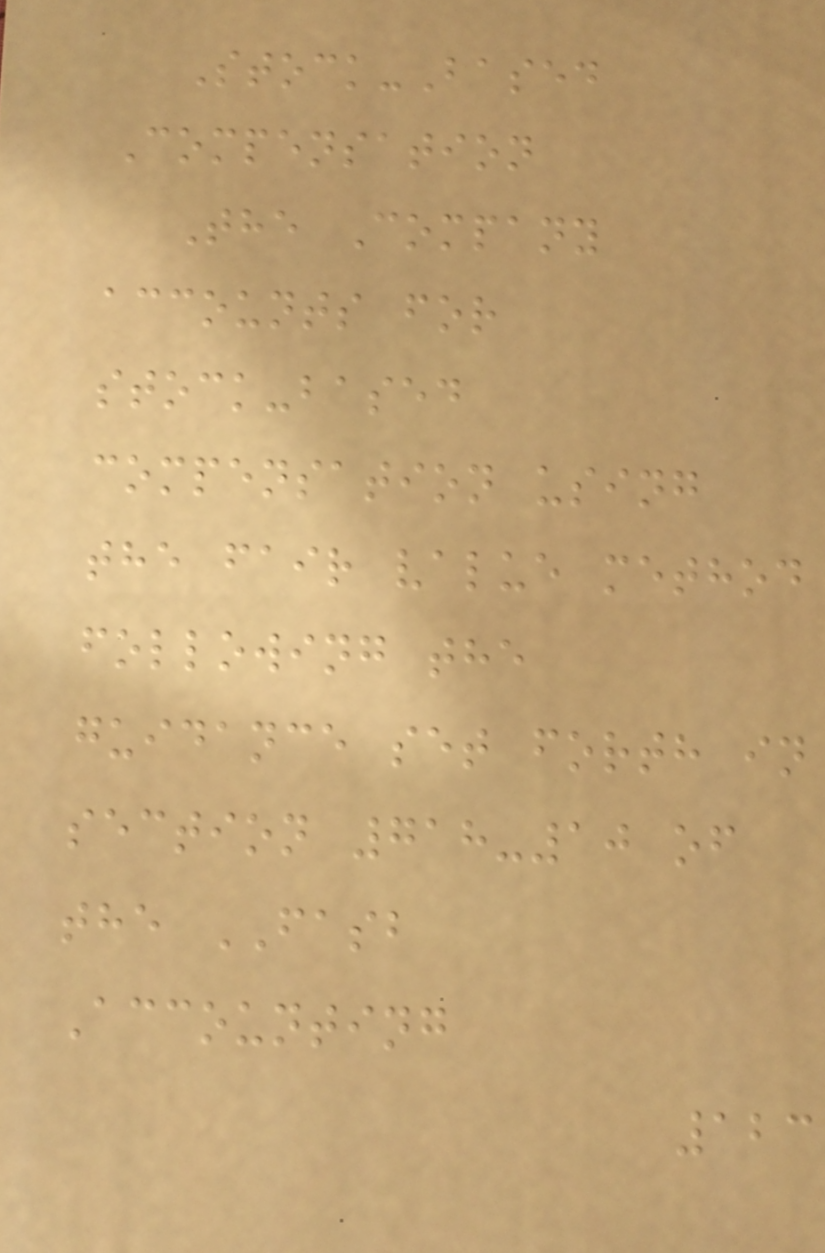Stock-Based
Compensation
The Company
accounts for
stock-based
compensation using
the fair value method
following the
guidance set forth in
section 718-10 of
the FASB
Accounting
123
